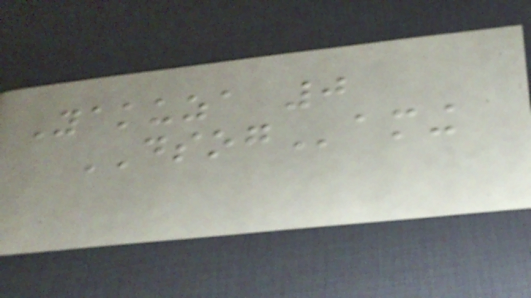Yakuza 0
DSOGaming
